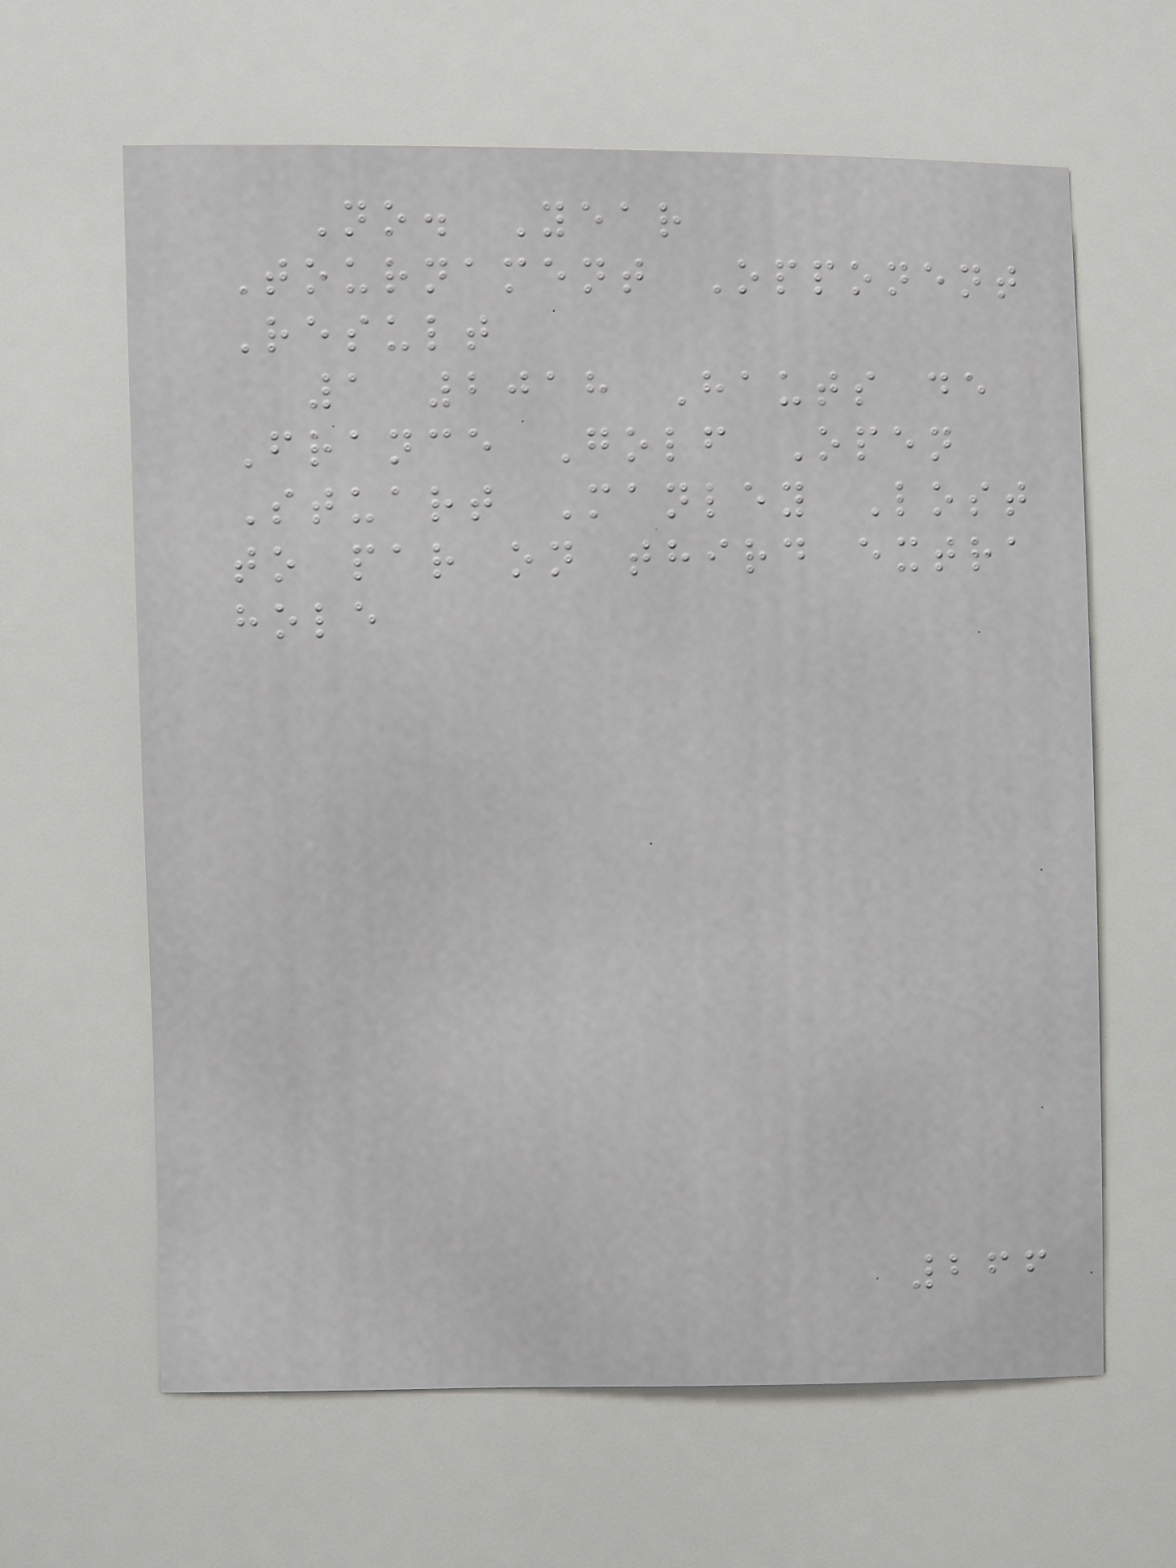No. Year
Tournament Opponent
Result
1 2018 Hauts de
France Golf Open
Stuart Manley Lost
to par on third extra
hole
266
